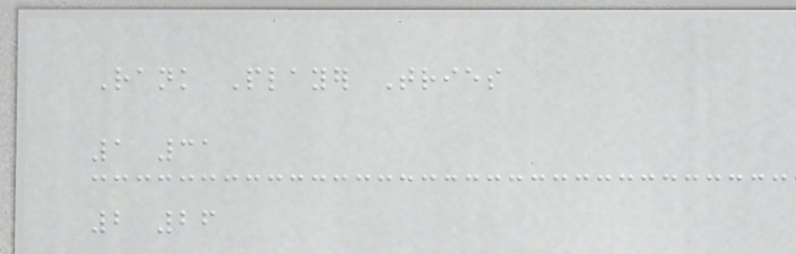Rank Player Tries
1 31
2 26
